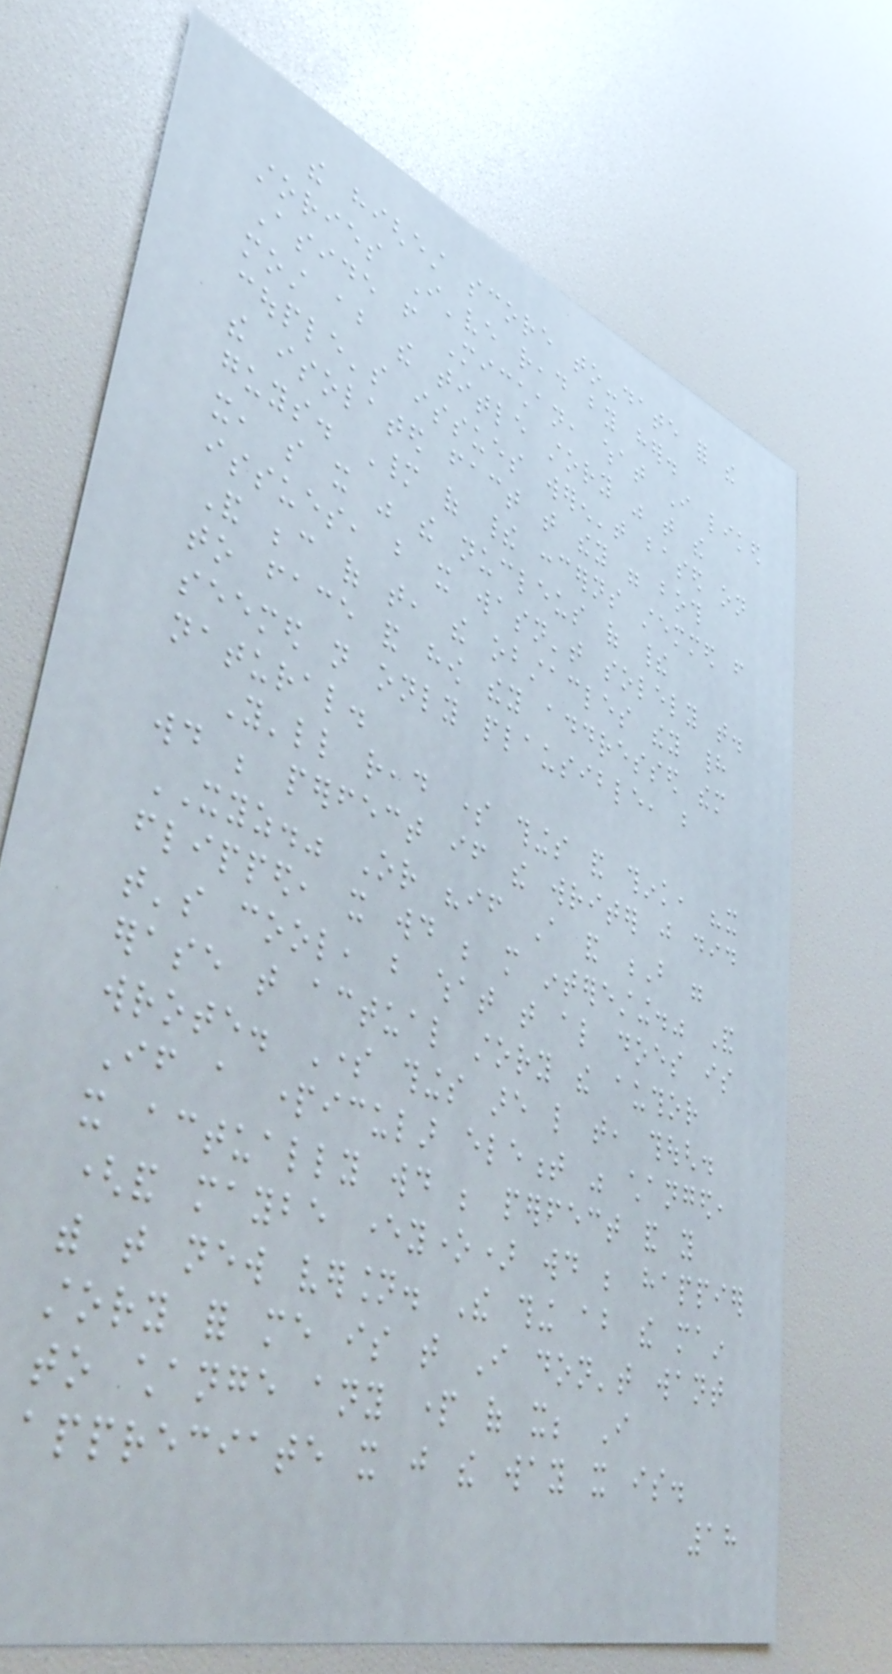the highest score to-date for the
stories I've read by her.
Aside from Micchan, what I liked
most about the title story was that the
couple's issues weren't based on
the isolated fact that they were both
guys. Many of their concerns stemmed from
it, so it was the nucleus of their
issues, but it wasn't solely that.
And because of that, the obstacles they had
to face and how they addressed them
seemed not only plausible, but
natural.
You'll read some things and think, "it
would be perfect if the writer just did
XYZ." Or "if A and B were
flipped, it would be more interesting." And
that's cool, but what that also does is
erase that actual story the author
wrote. Some things are like that, though.
If a particular element was changed,
it actually would be perfect and you
(and maybe everyone) would be happier
with that new version. The thing about the main
story for me is that I don't want
to change any part of it; I
appreciate it just the way it is.
18
